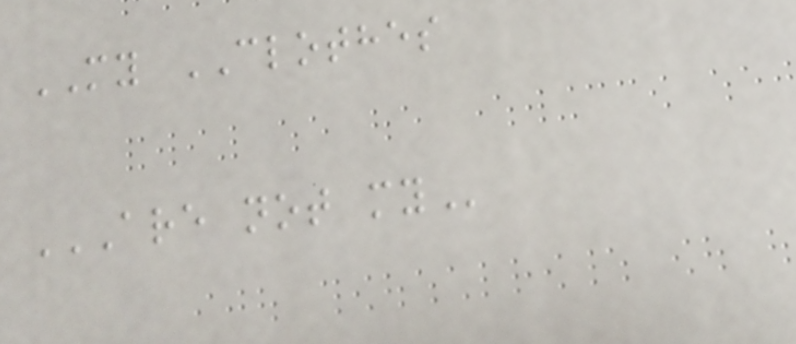MY CLOTHES
ARE NOT MY
